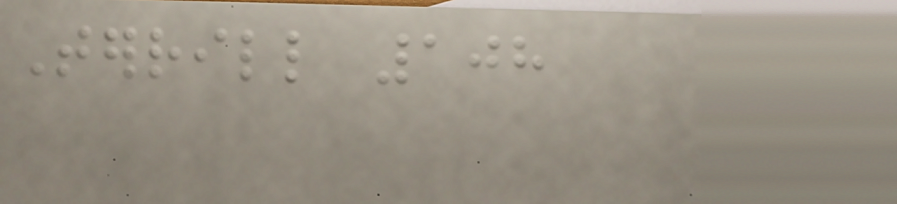Terrill 108
